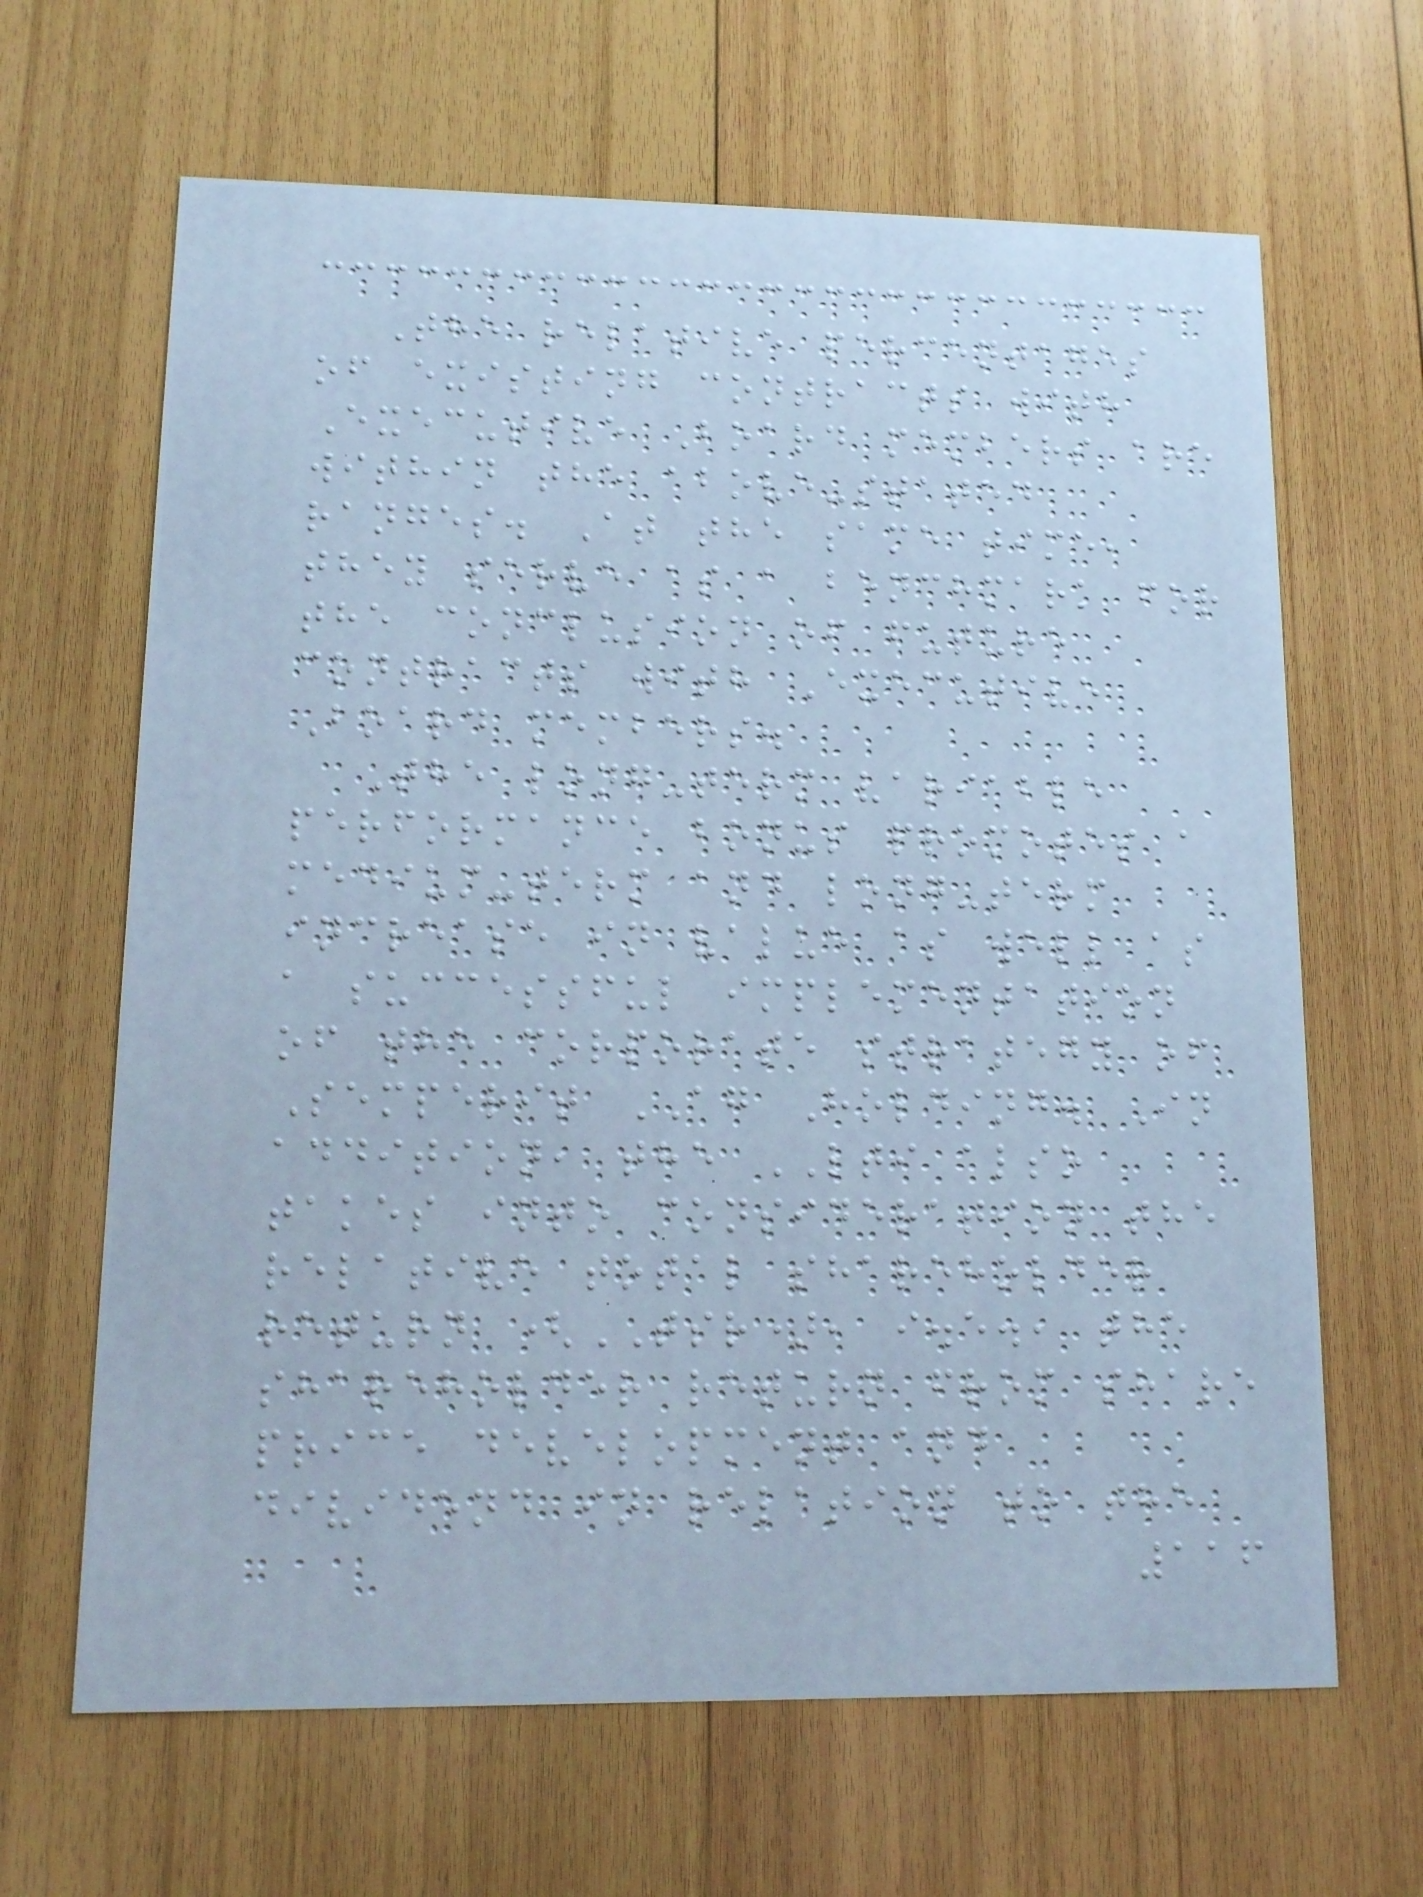The relative percentages
of existing contracts with
Executive Board members are
within the above-stated
ranges. At the same time,
they serve as a benchmark for
the conclusion of future
contracts with Executive
Board members.
The long-term variable
performance bonus promotes a
medium-term and long-term
increase in value as well as
a successful implementation
of the corporate strategy of
Semperit AG Holding. In
addition, the LTI also
takes into consideration the
relative total shareholder
return (TSR), i.e., the
shareholder return from share
price development and
dividend in relation to the
116
